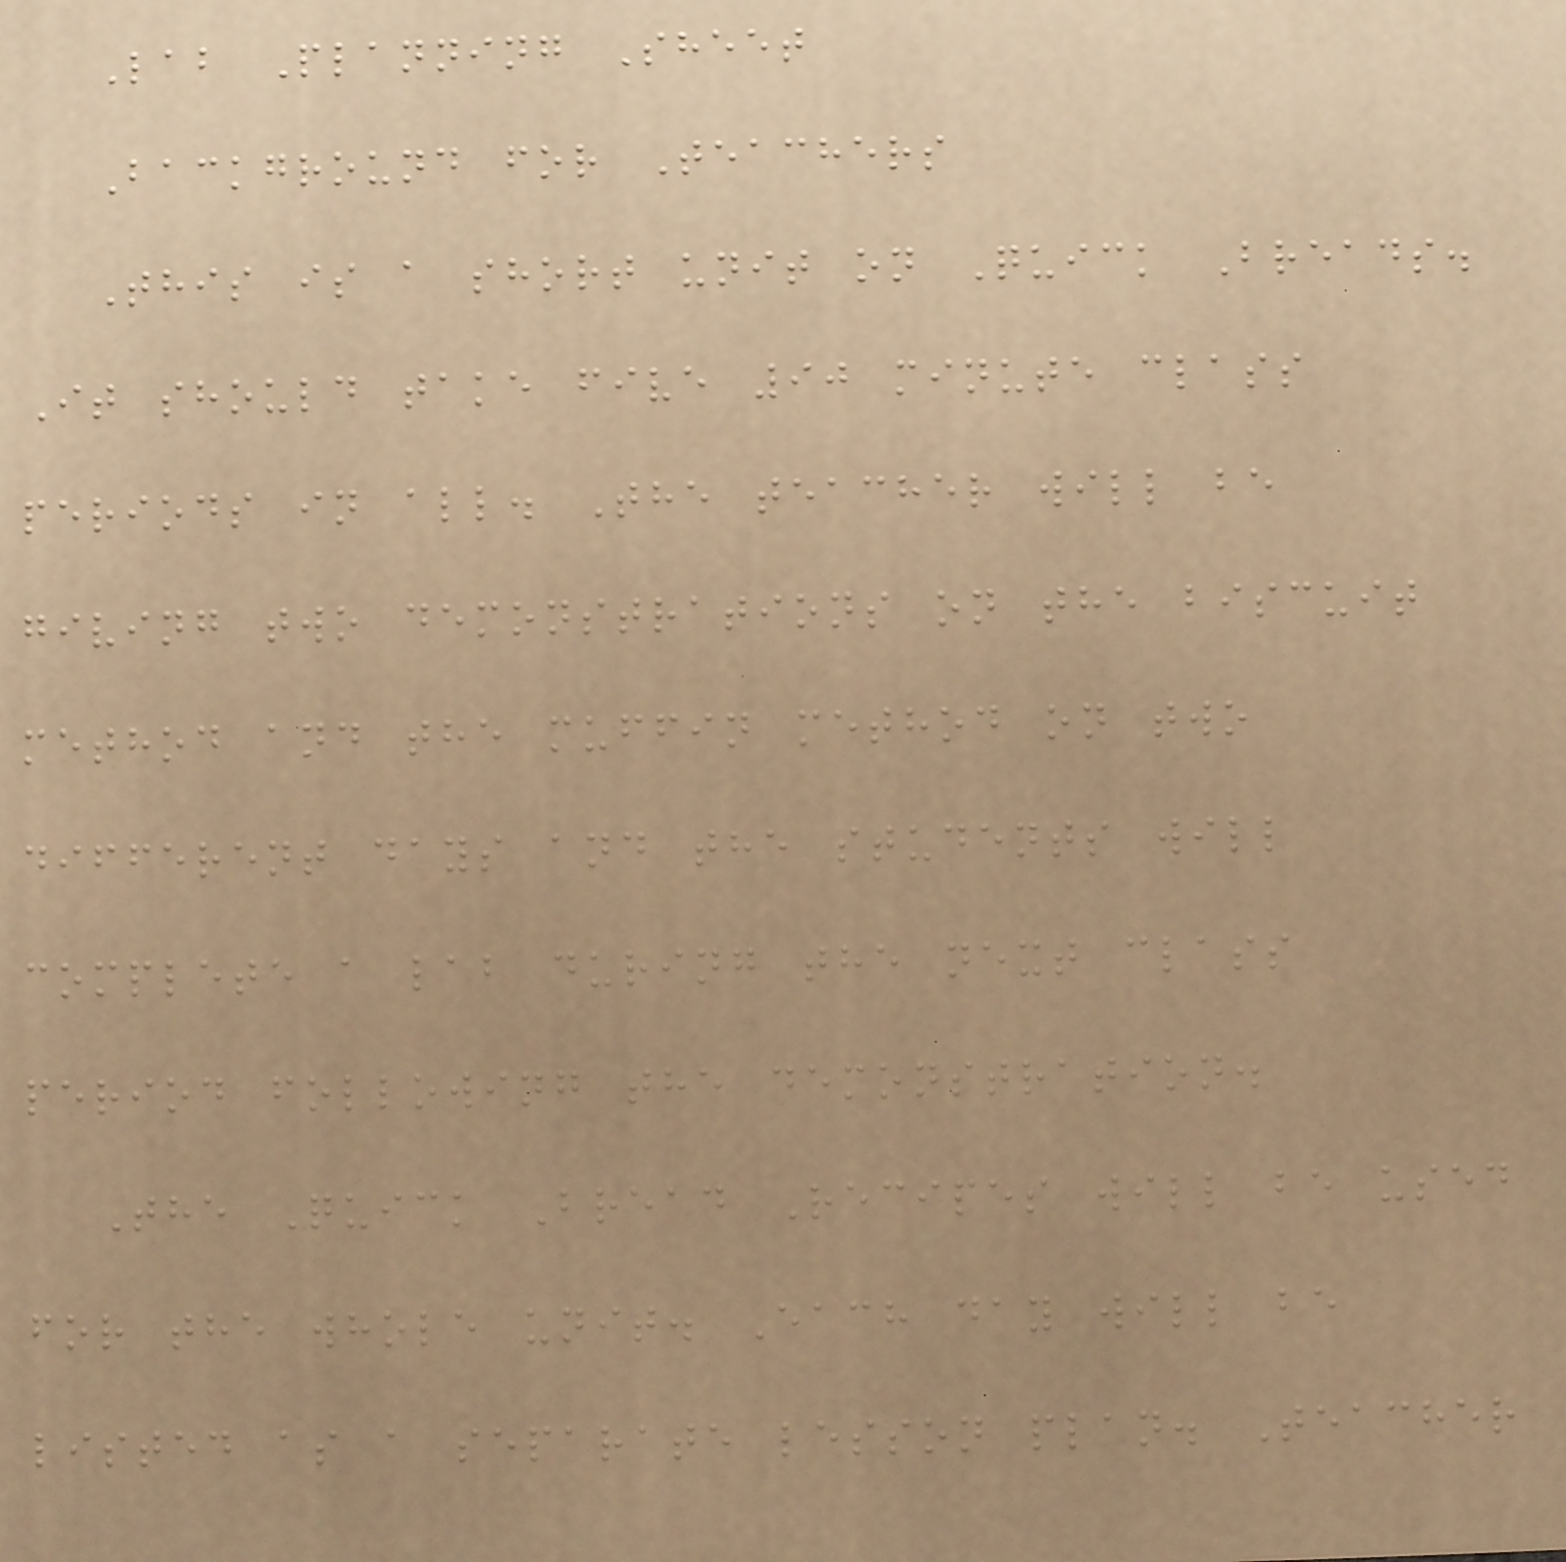Lab Planning Sheet
Background for Teachers
This is a short unit on Quick Breads.
It should take five 90 minute class
periods in all. The teacher will be
giving two demonstrations on the biscuit
method and the muffin method on two
different days and the students will
complete a lab during the next class
period following the demonstration.
The Quick Bread Recipes will be used
for the whole unit. Each day will be
listed as a separate lesson plan. Teacher
